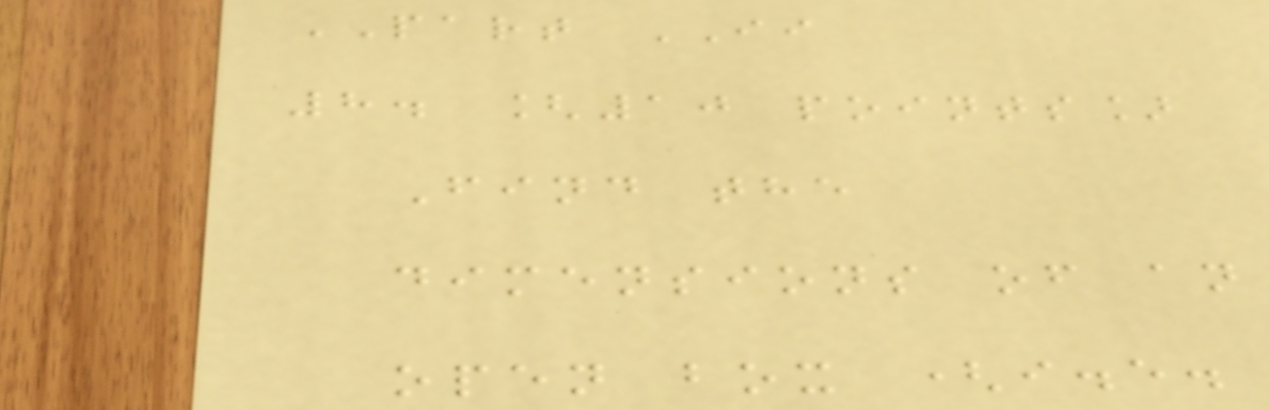PART II
8. [10 points]
Find the
dimensions of an
open box (i.e.
